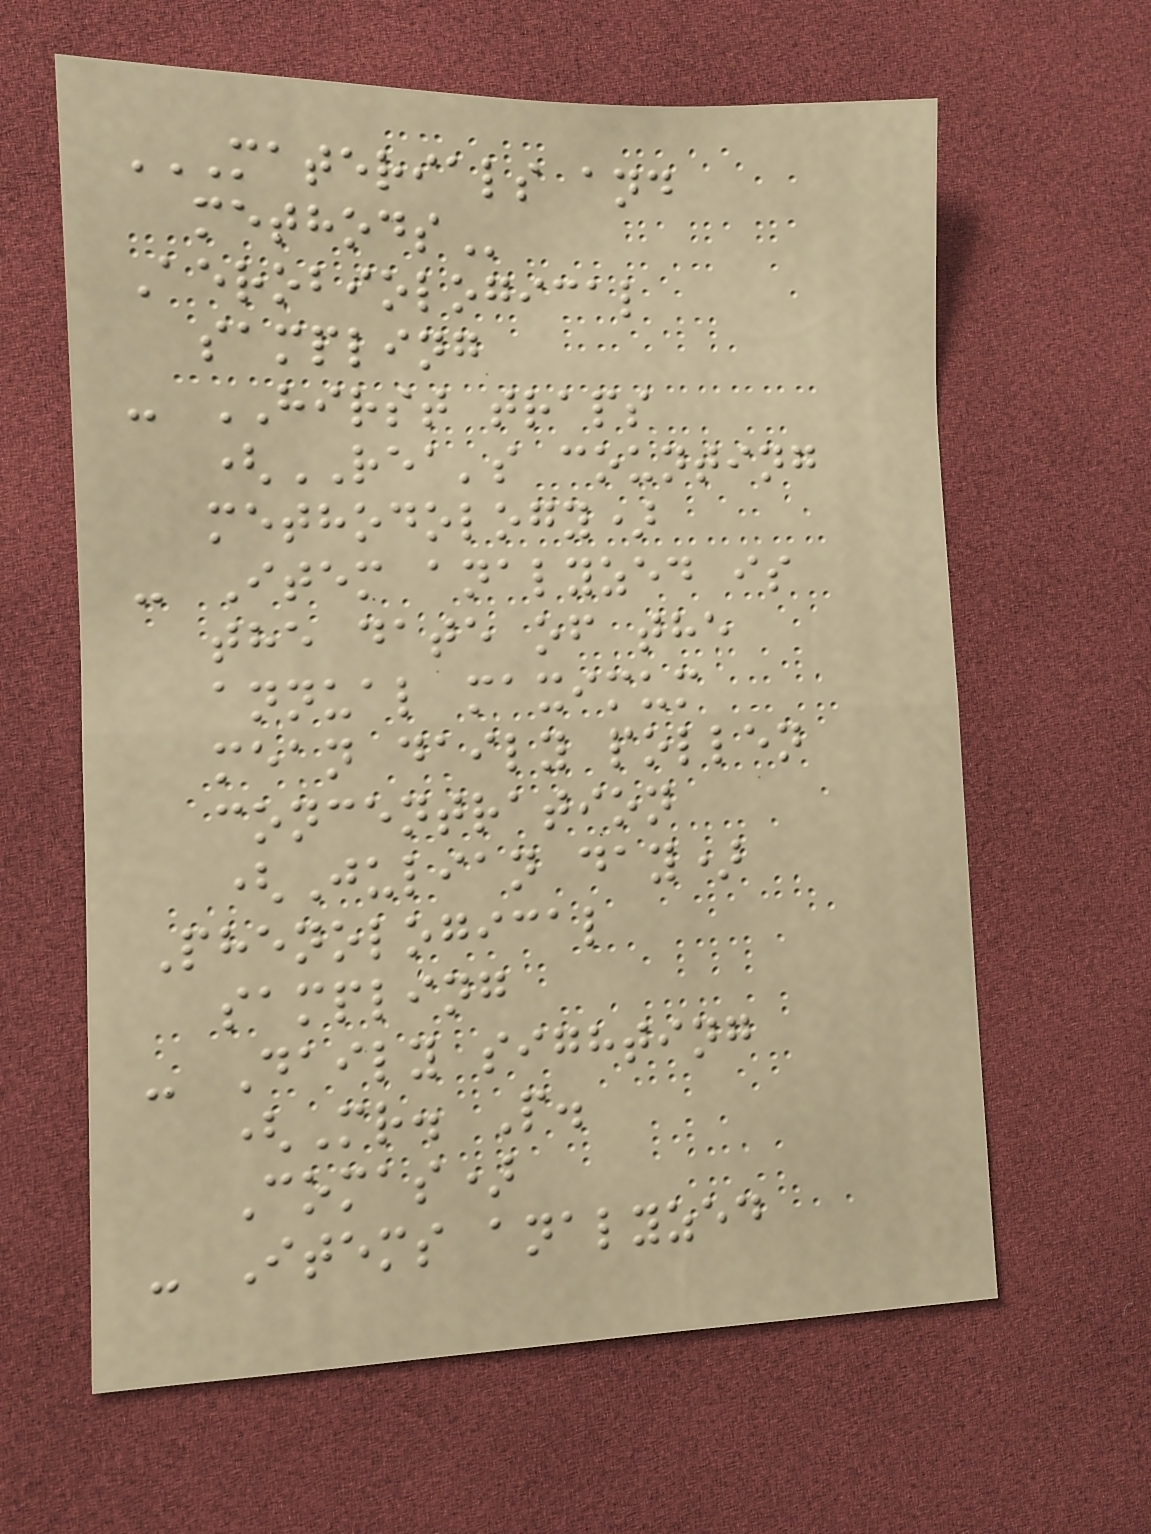MATERIALS AND
METHODS
Aerobiological
sampling
- HIRST traps
(REA's counting
methodology)
- Item analyzed is
the date of the
annual maximum
mean daily pollen
concentration
(Julian day)
Phenological
sampling
- Daily sighting
(Mr. P.
Comas)
- Items analyzed
